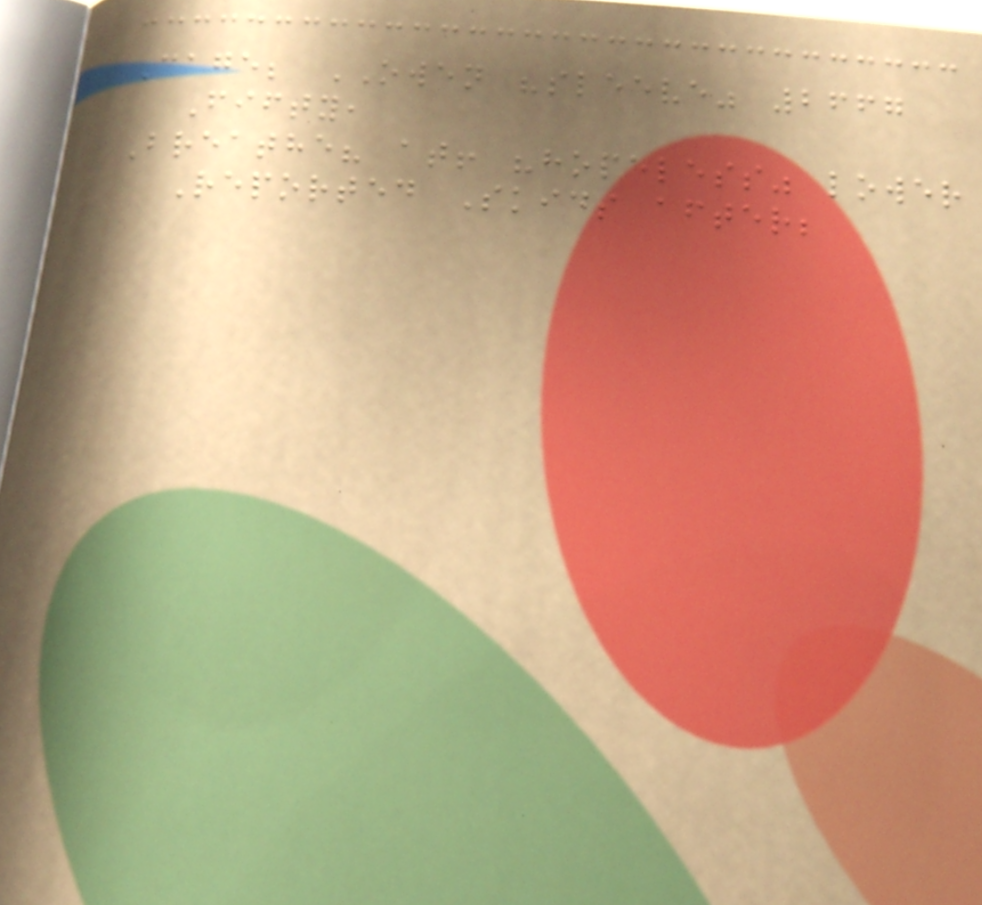Cage; OWEN "sleeve" 2667
Fifty,
Breathe? at! "hopeless" lower
Reported Skids after;
